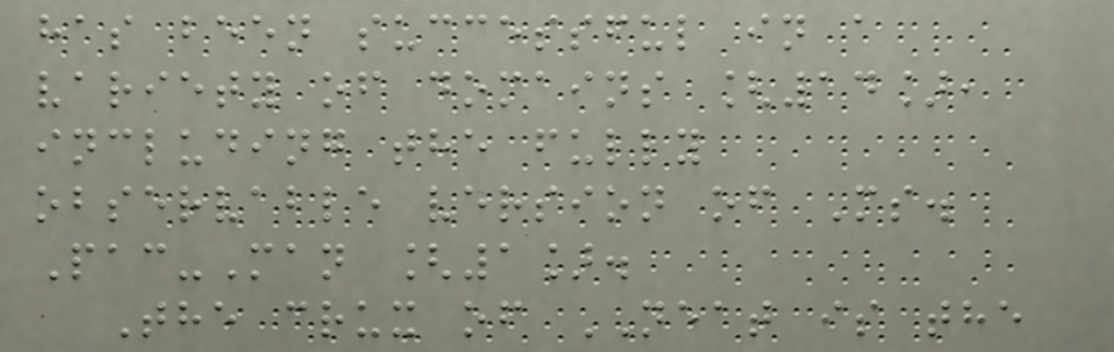has been successful in a
variety of domains [14],
including the fully
observable version of Ms.
Pac-Man [1].
The crux of NEAT is the
